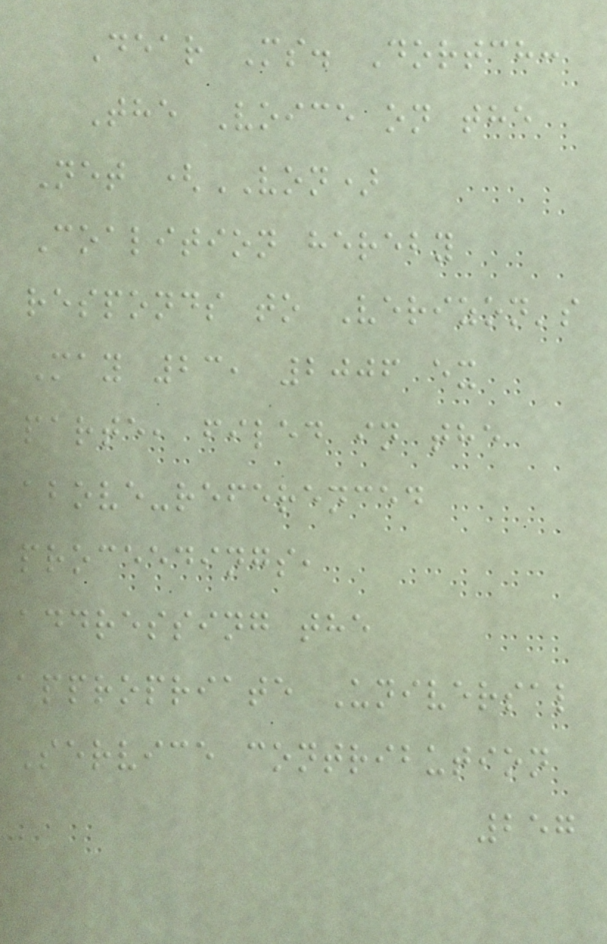Dear Ms. Dortch:
The Voice on the
Net (VON)
Coalition hereby
responds to Verizon's
May 23, 2006 ex
parte, filed in the
above-referenced
proceedings,
addressing the
appropriate Universal
Service contribution
257
